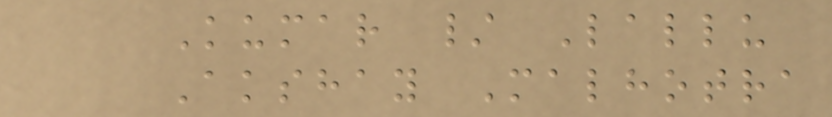Kumar / Lallu
Akshay Malhotra
